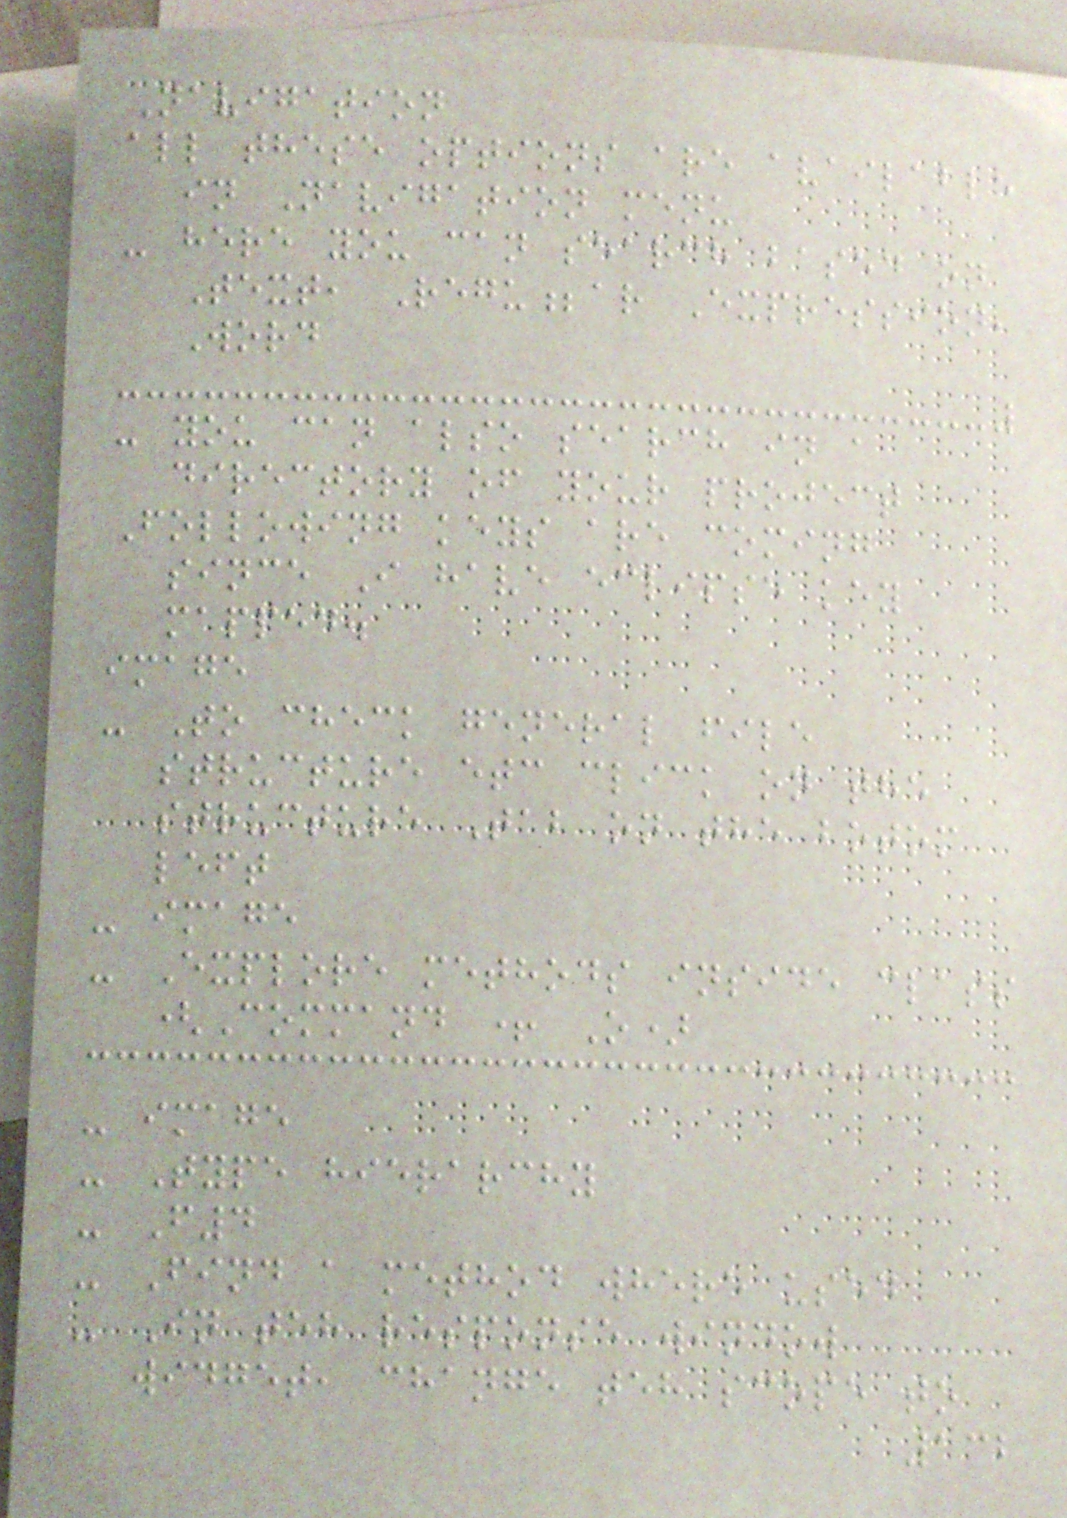Navigation
all these options are available
in Navigation menu
- here you can search based on
Text, Regu;ar Expression,
Word
- you can also search in a
directory of your project
Following keys are coming
since I have eclipse key
mapped.
image
- To check general file
structure etc click on the
structure Tab on the botom
left
- image
- Explore methods inside class
(Command + O)
- image
- Type hierarchy
- F4
- Find a method where used
- In teh response window
widget, change teh scope to
132
